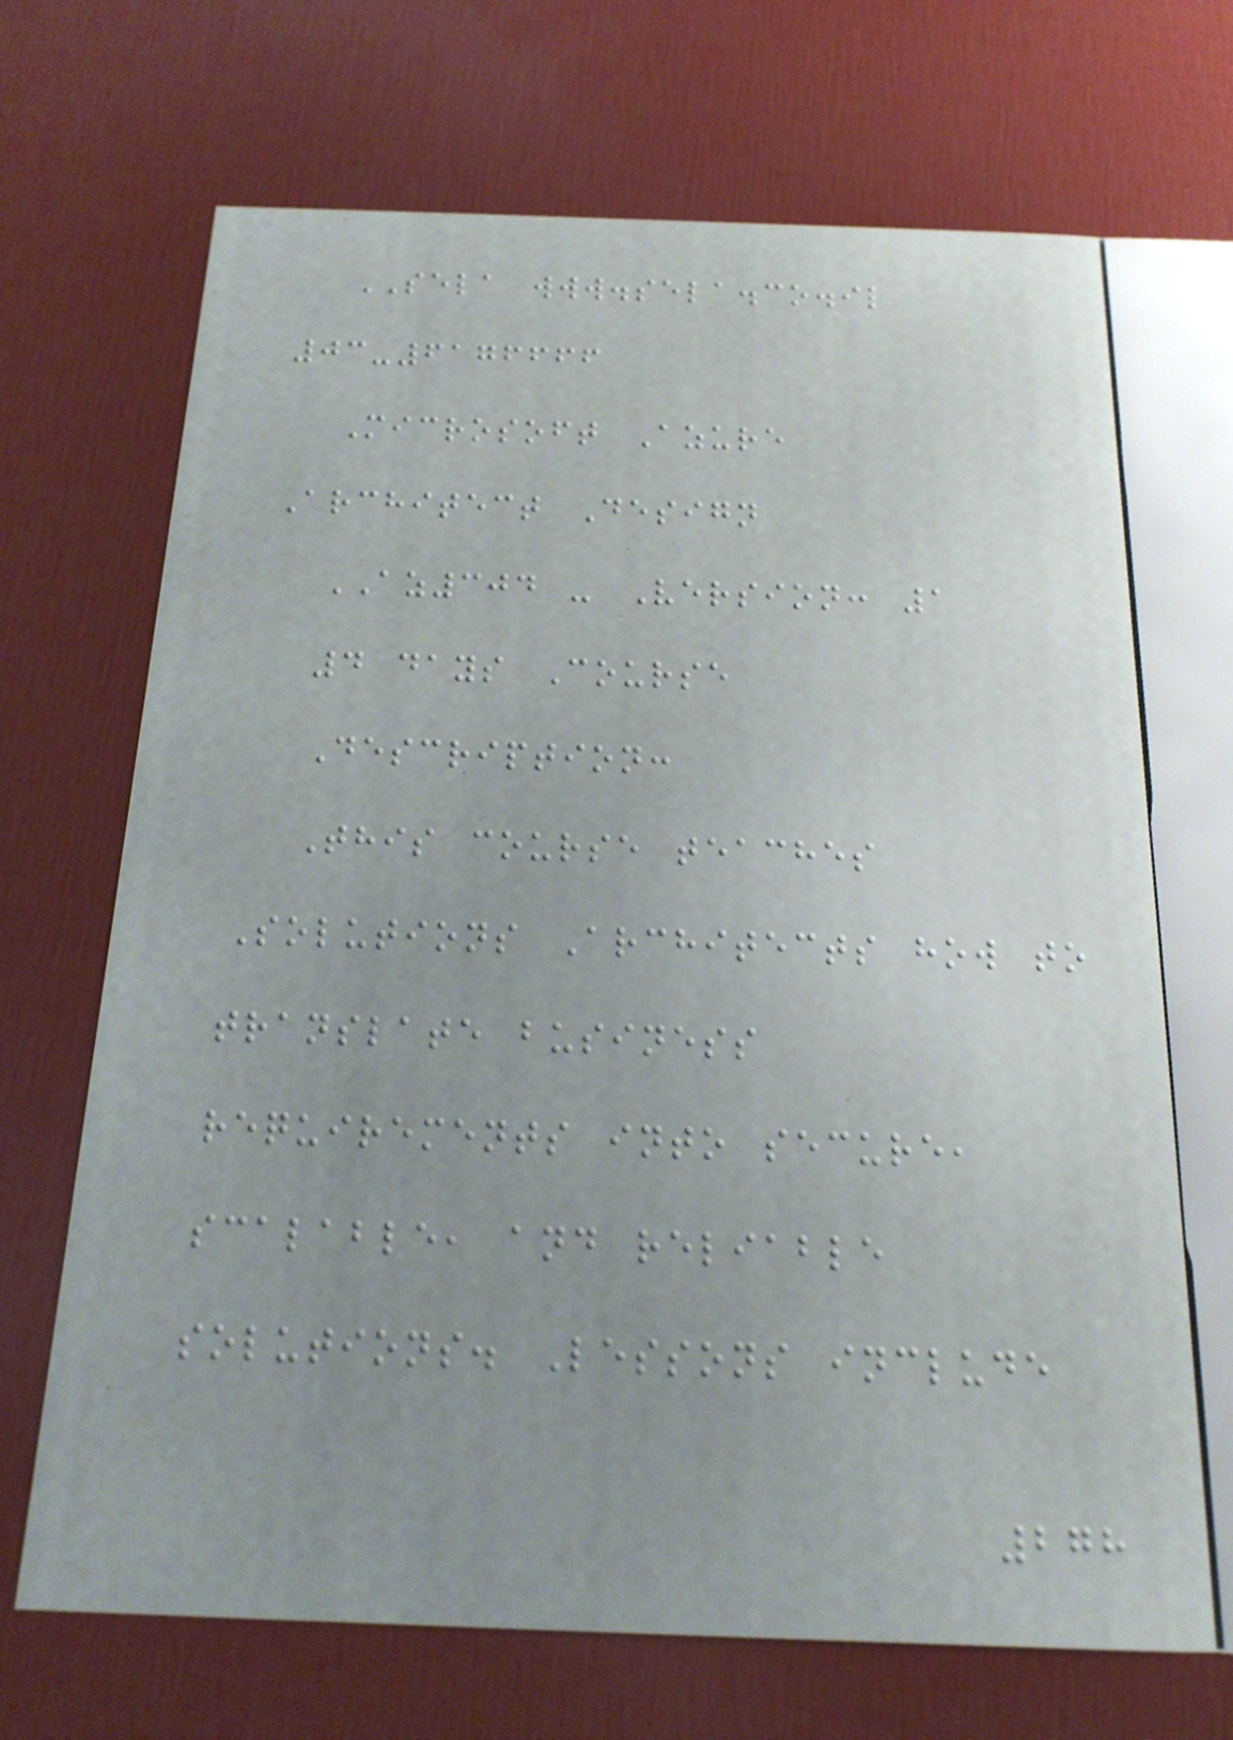SELA www.sela.co.il
03-6176666
Microsoft Azure
Architect Design
AZ304 - Version: 1
4 days Course
Description:
This course teaches
Solutions Architects how to
translate business
requirements into secure,
scalable, and reliable
solutions. Lessons include
278
